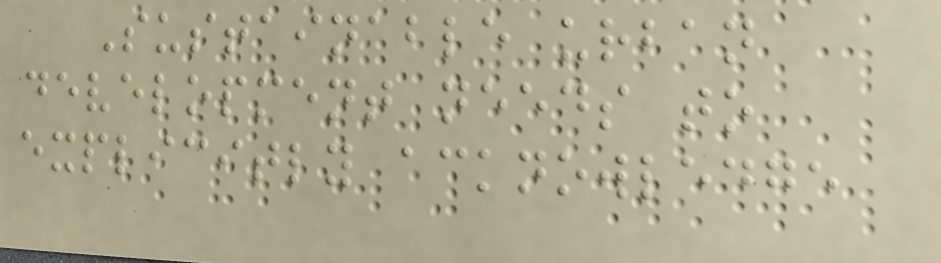Sustainable urban
development needs to
explicitly acknowledge
